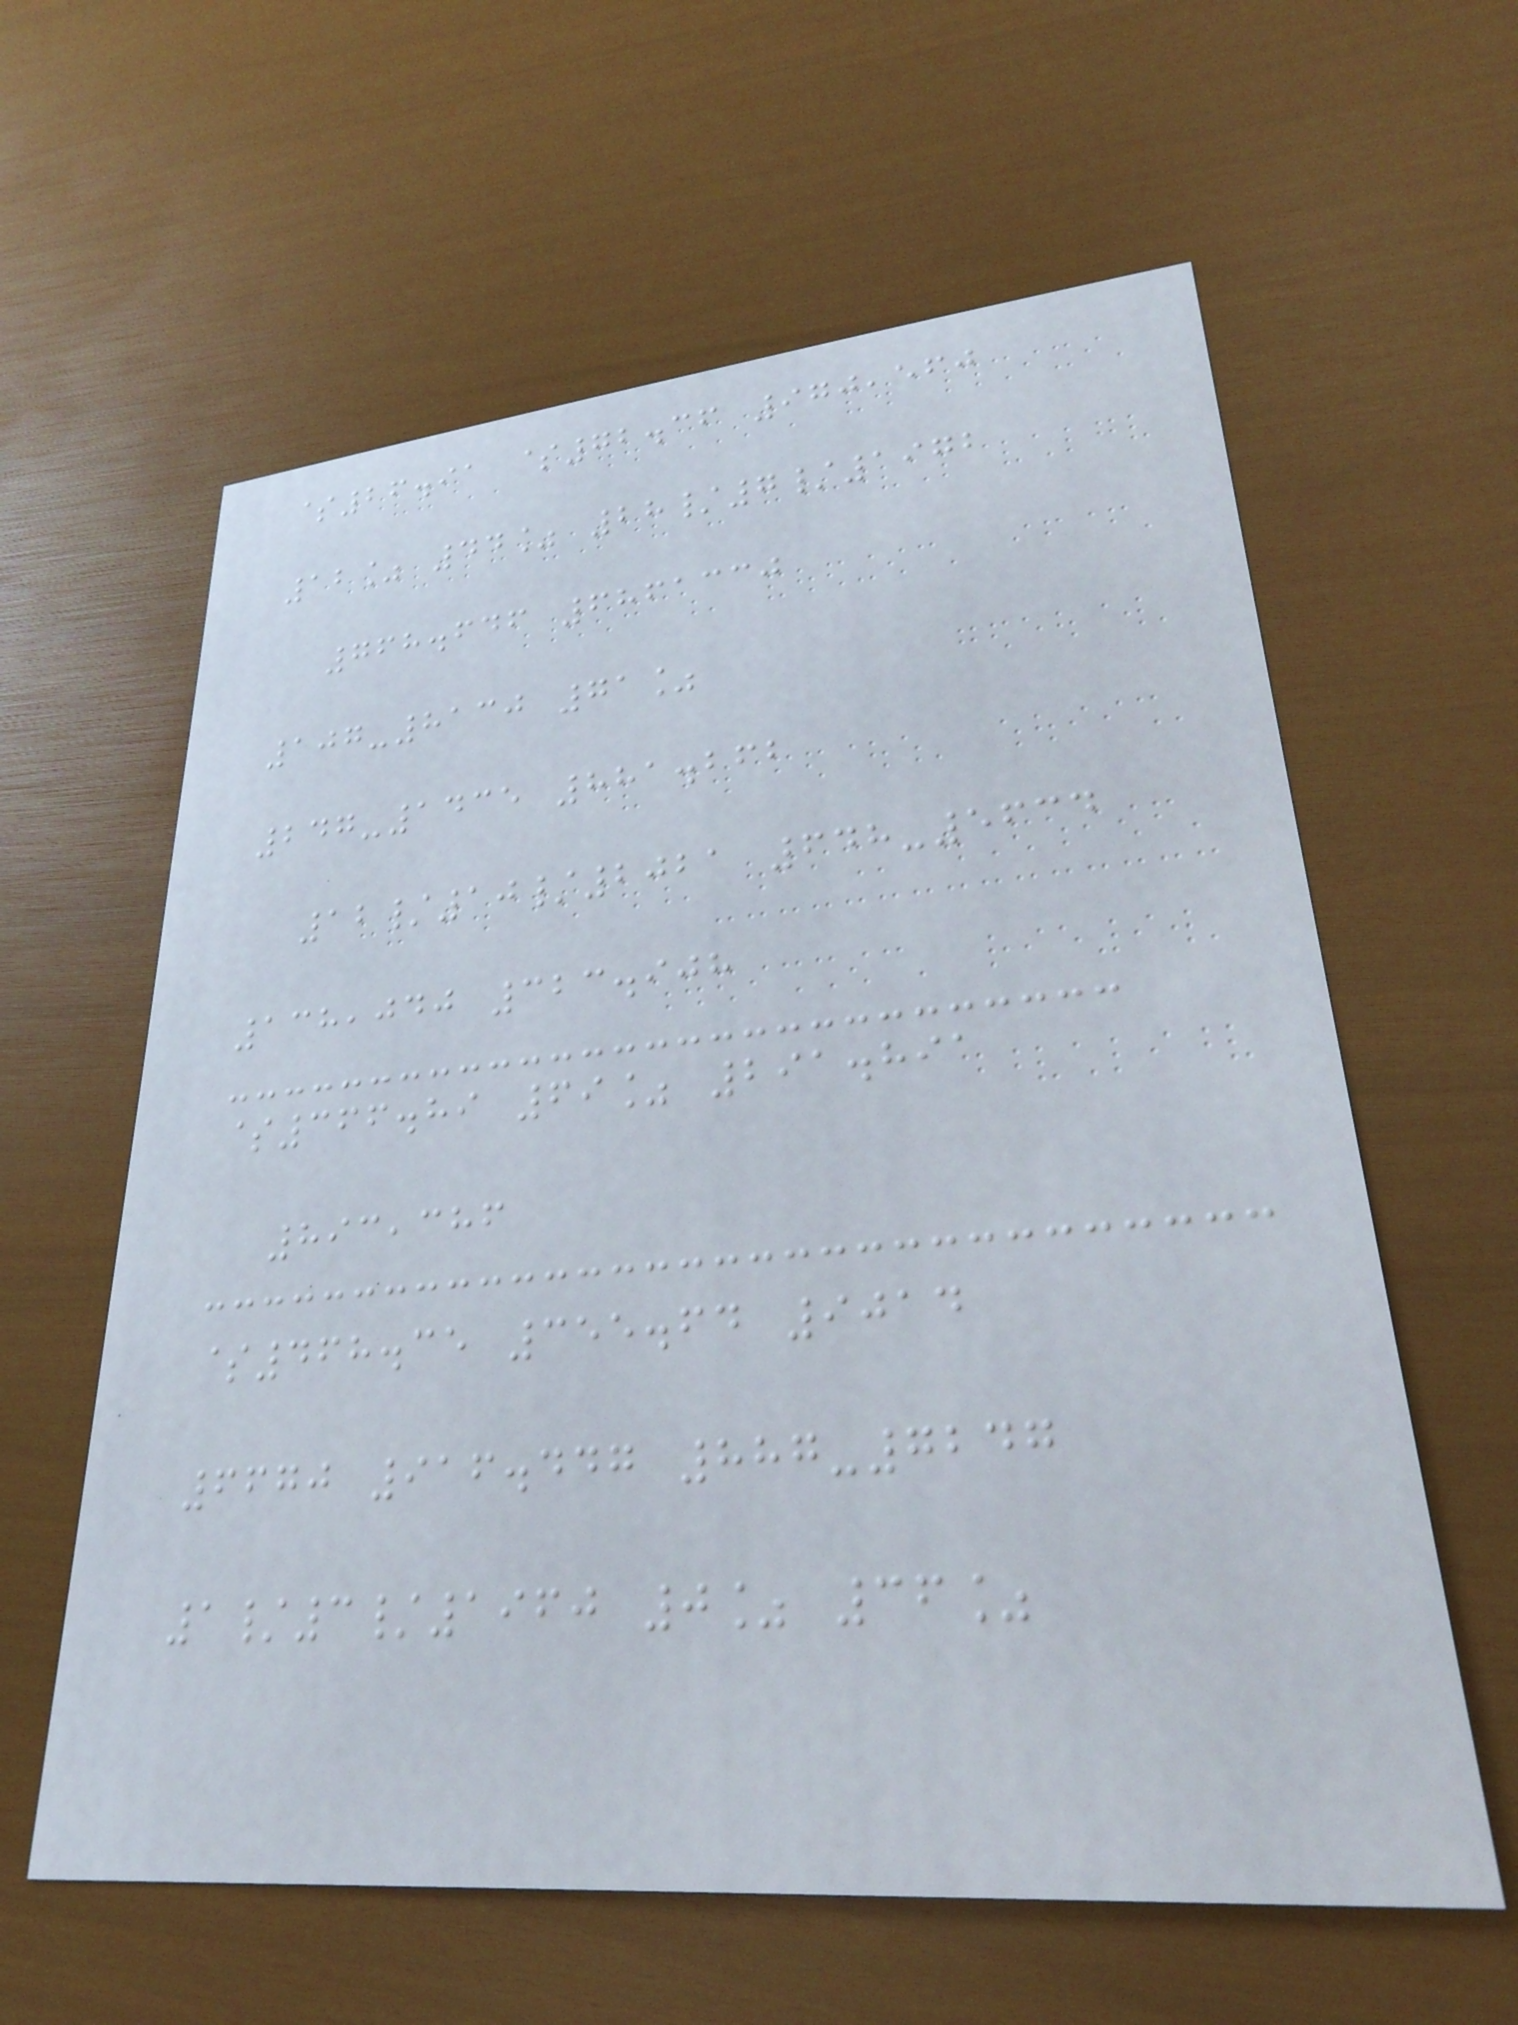$26.91 $72.36 970,560
12% 44% 28/7/1972
768.646 6861330
107-8130 71%
247-1435 881.262
12/10/2021 648-5634
138,040 323.908
$366.89 69% 291.891
893,386
$468.35 355.64 9014
6670 916.447 887-7247
1/3/1960 0% 36%
